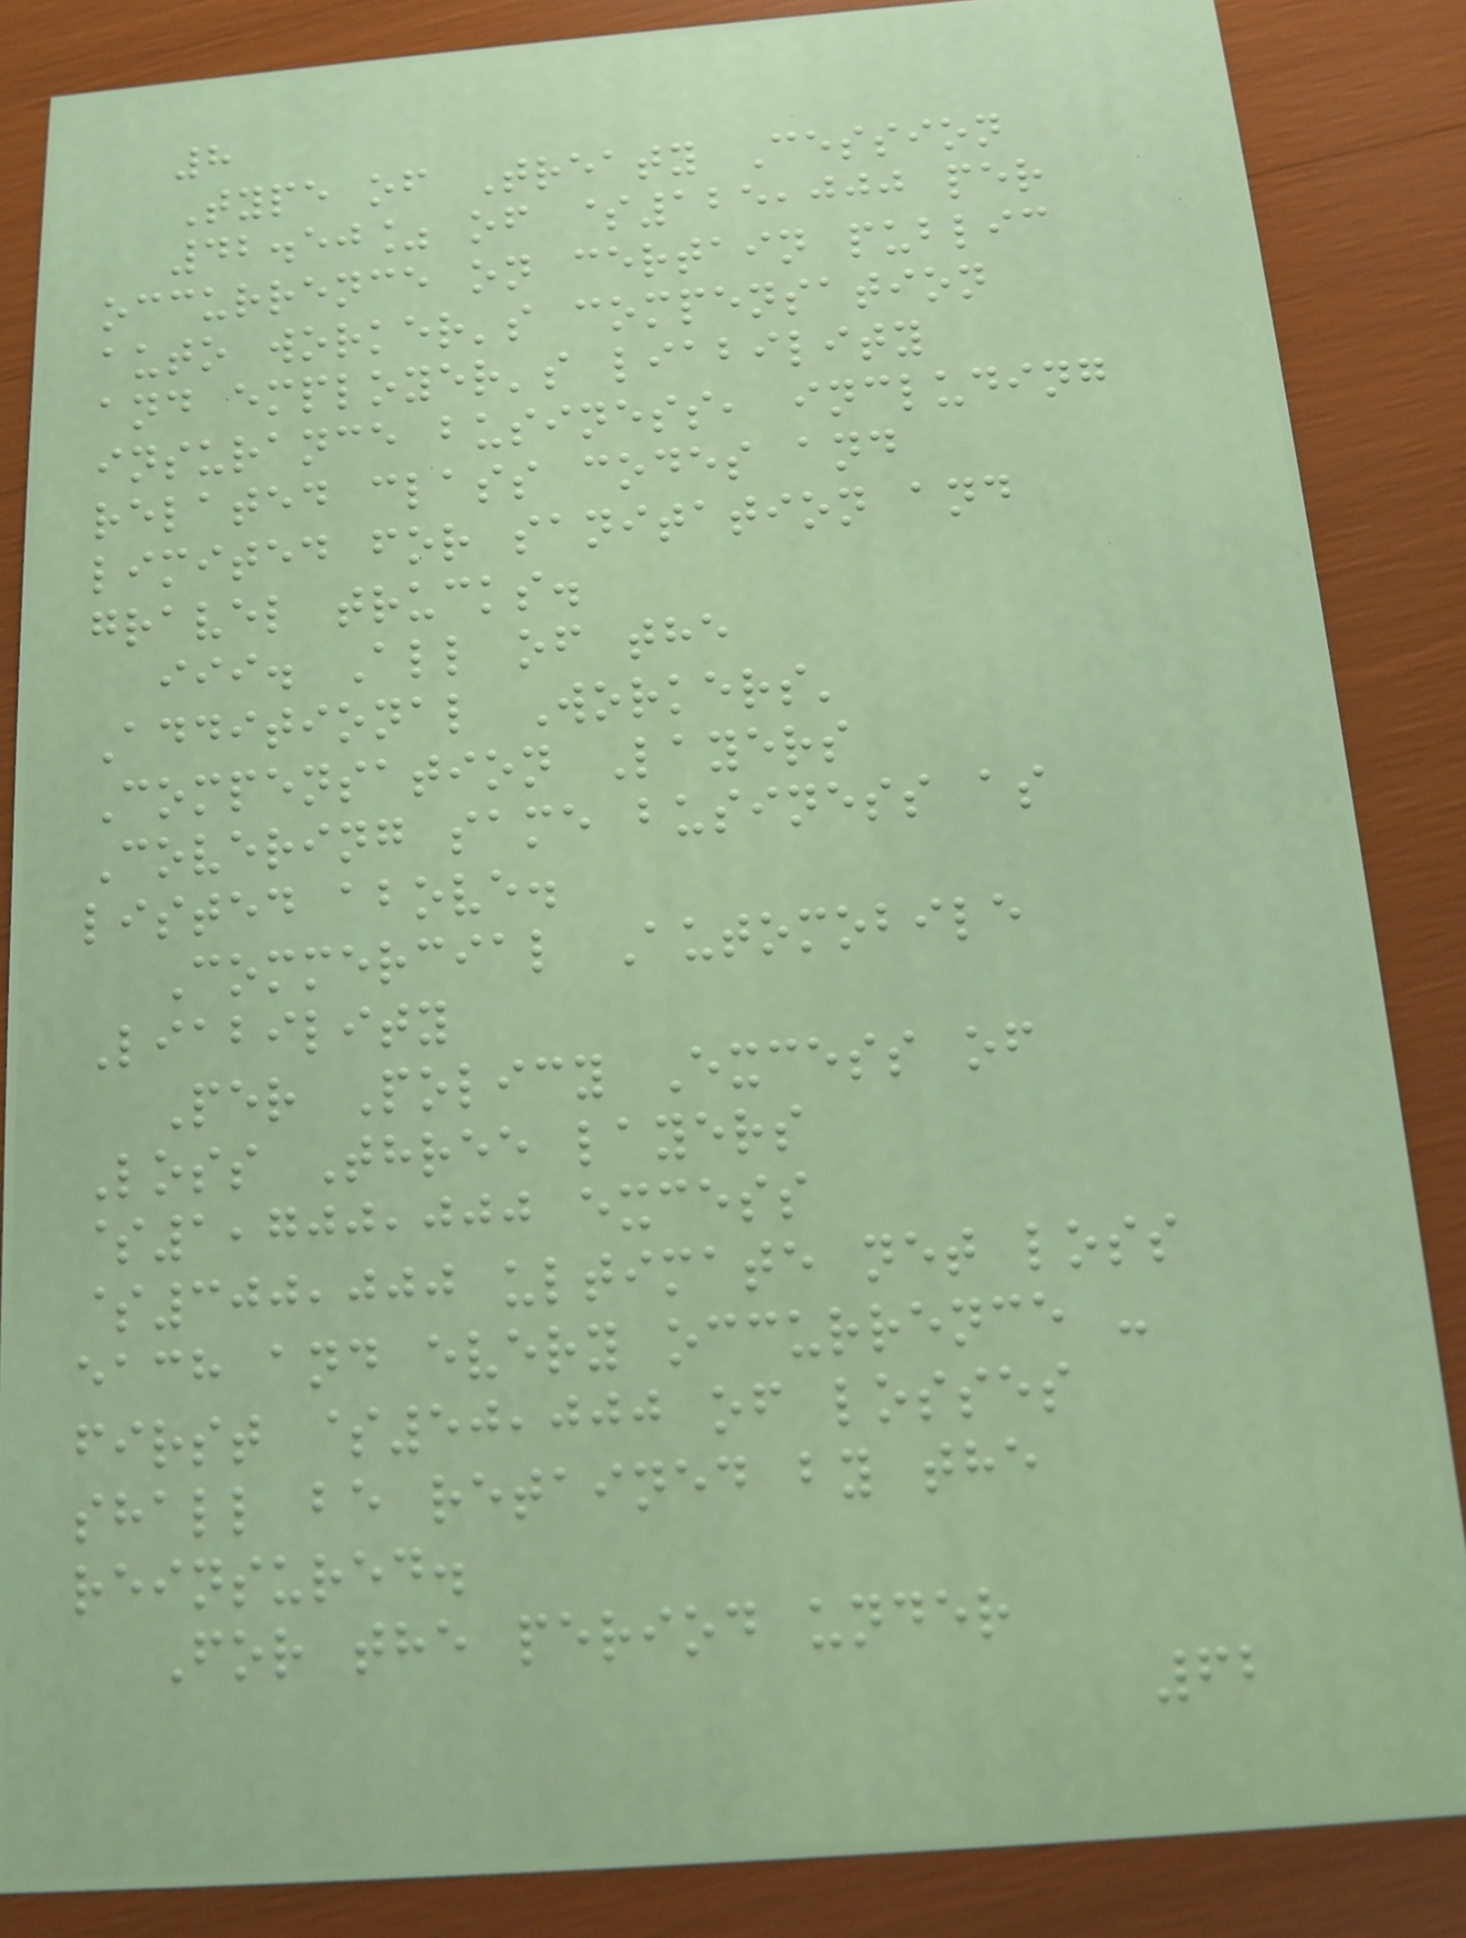8
Type of Treaty Cession
42.50% of $125,000 per
occurrence on certain public
auto worker's compensation
and employer's liability
insurance business, including
related class codes and
limited for sanitation and
gravel trucks.
iii. All of the
Additional Workers'
Compensation Layers
Covering same business as
listed above.
Commercial Automobile
Liability
Per Policy Excess of
Loss Three layers
$1,700,000 excess
$300,000 ultimate net loss
each and every occurrence -
first $50,000 of losses
shall be retained by the
reinsured.
For the period under
62
